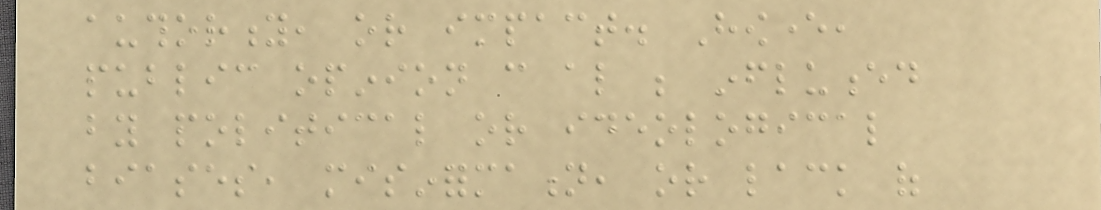authority, or impact. However,
public opinion can also be influenced
by political or ideological
biases, misinformation, or lack of
